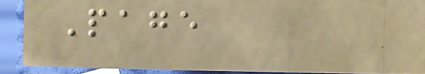Page
